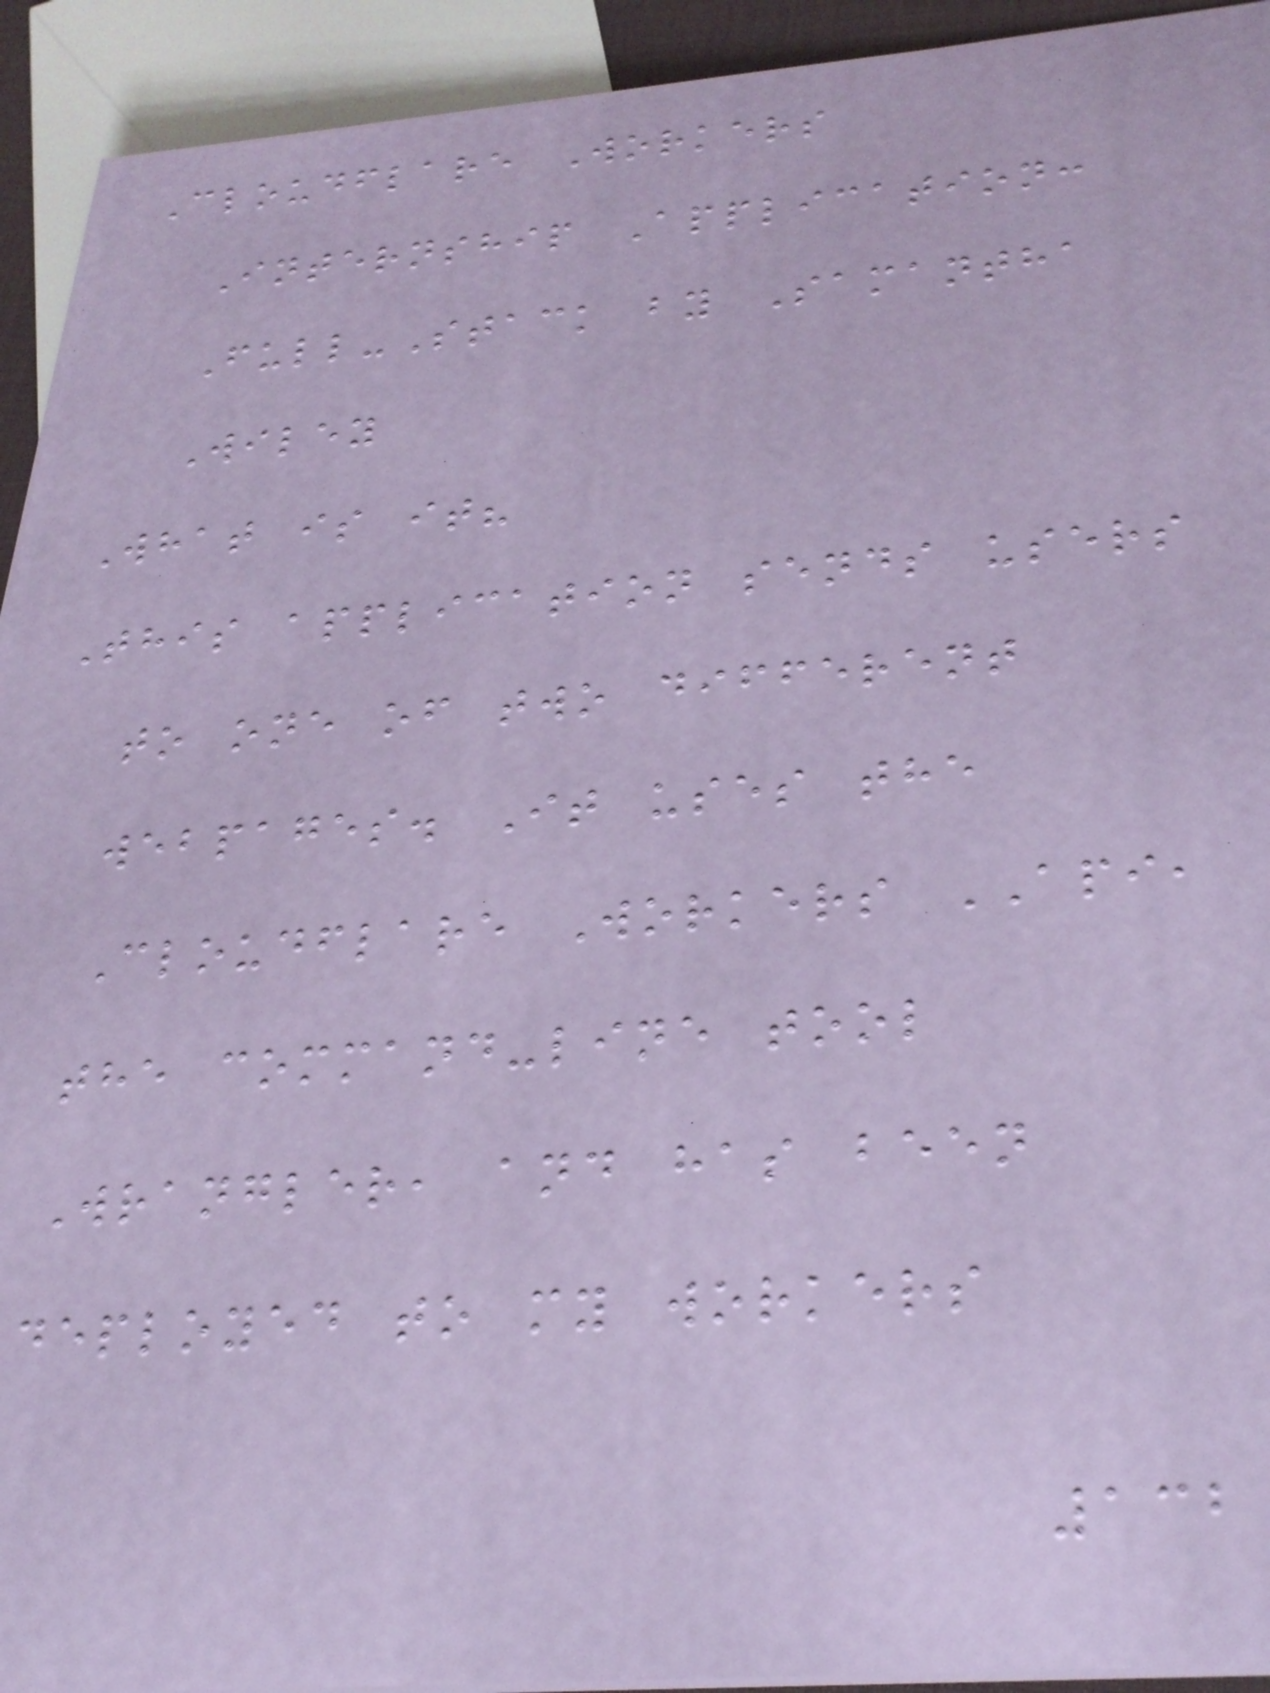Cloudflare Workers
Internship Application:
Full-Stack by Samantha
Wiley
What is it?
This application sends users
to one of two different
webpages. It uses the
Cloudflare Workers API,
the command-line tool
Wrangler, and has been
deployed to my workers
132
